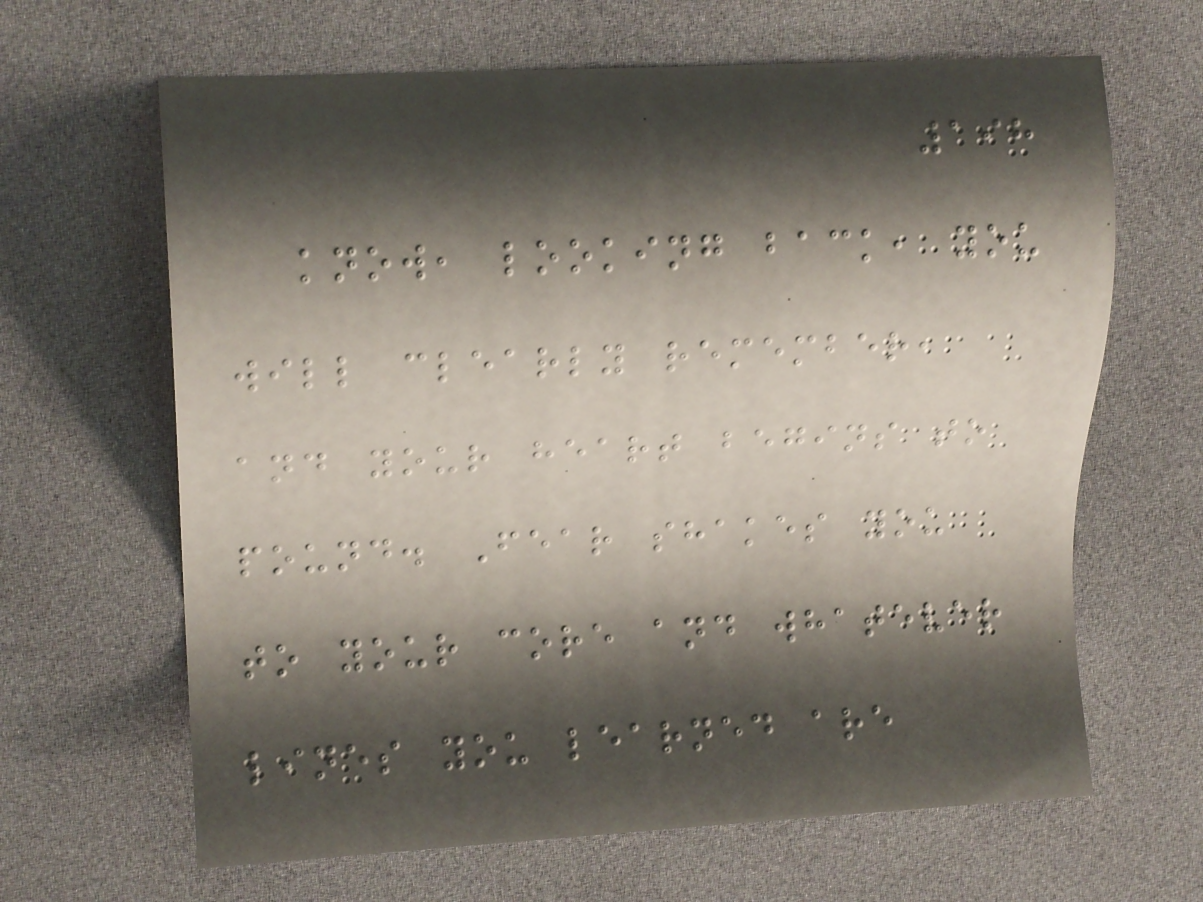198
know, looking back, you
will clearly remember,
and your heart begins to
pound. Fear shakes you
to your core and whatever
lines you learned are
